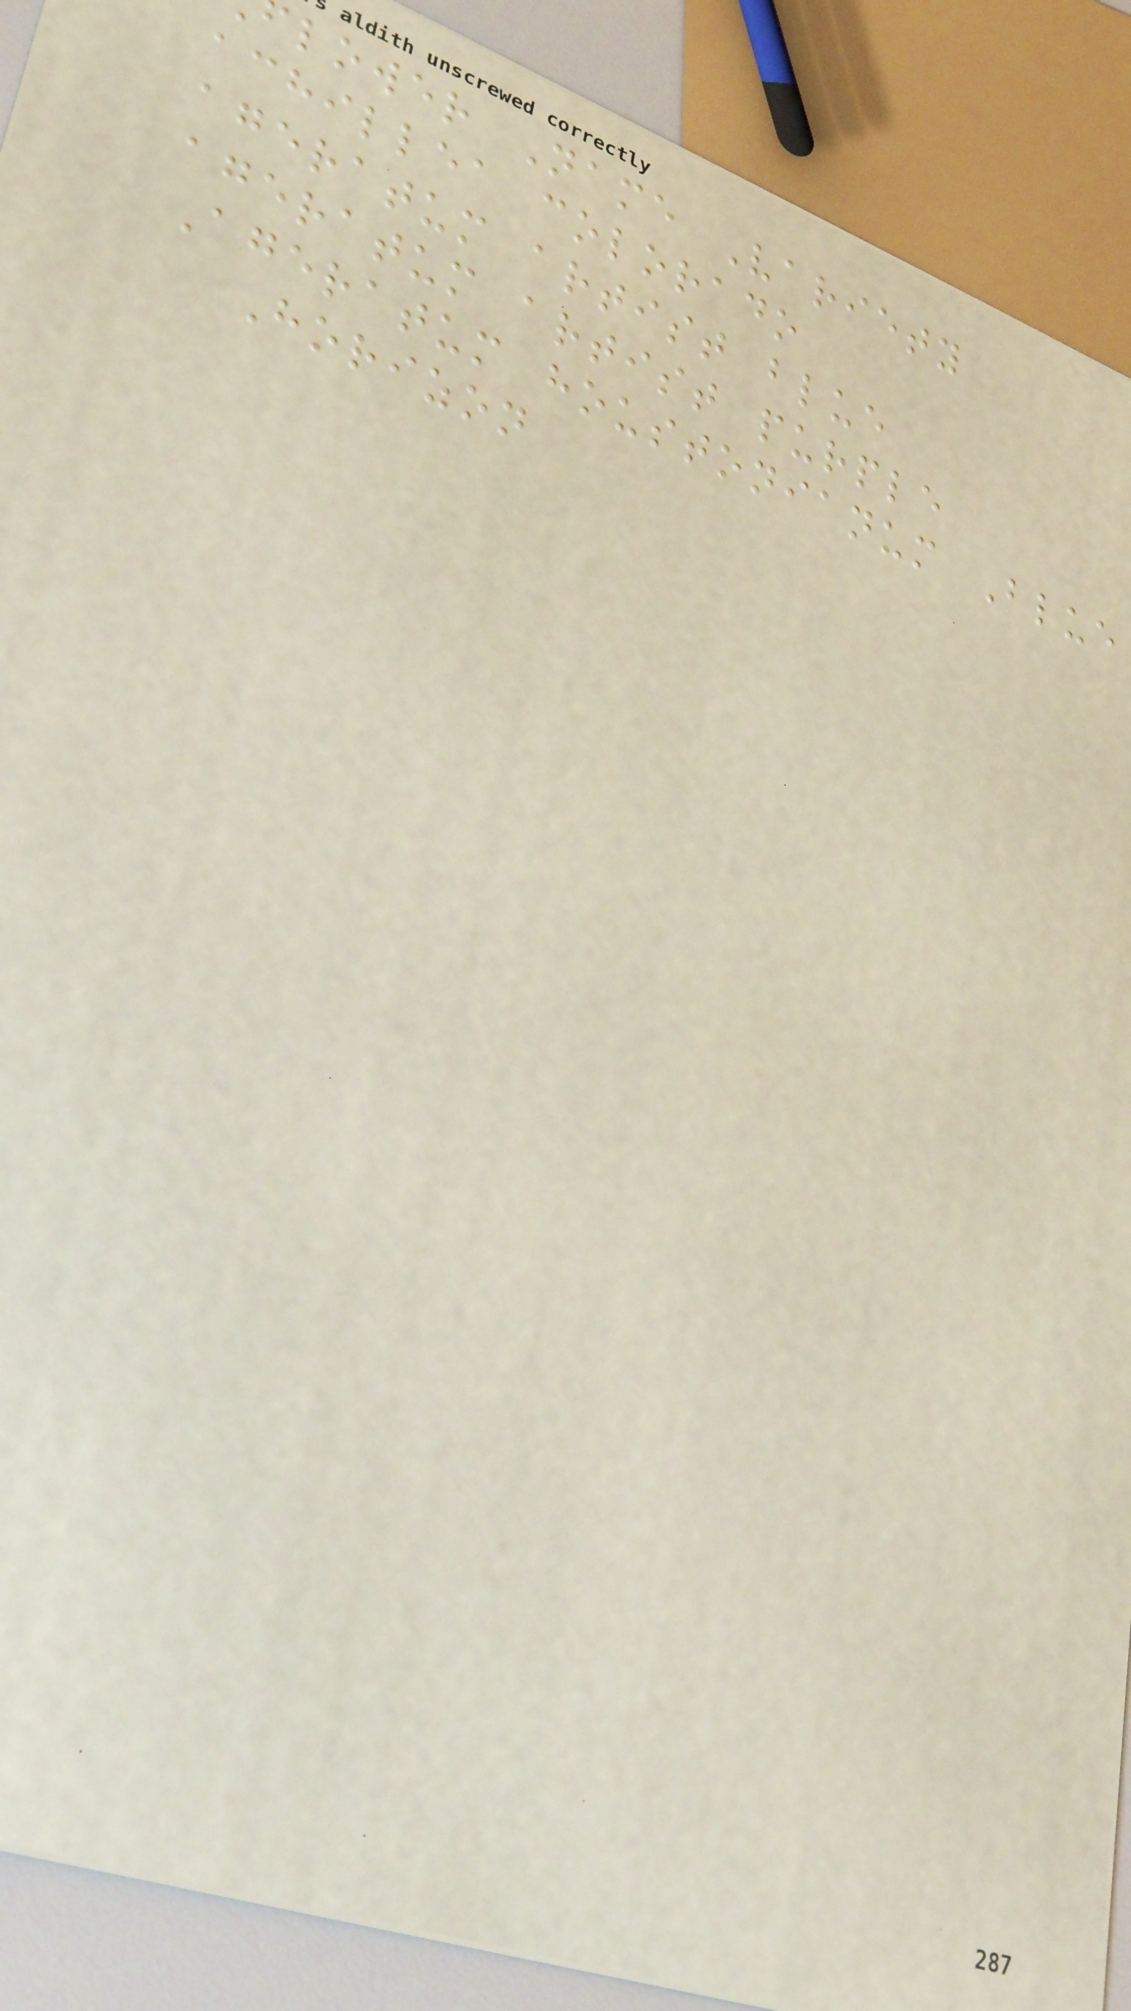lower Name Variety
achillea colorado
ageratum artist blue
ageratum artist purple
Ageratum houstonianum Blue
Horizon
